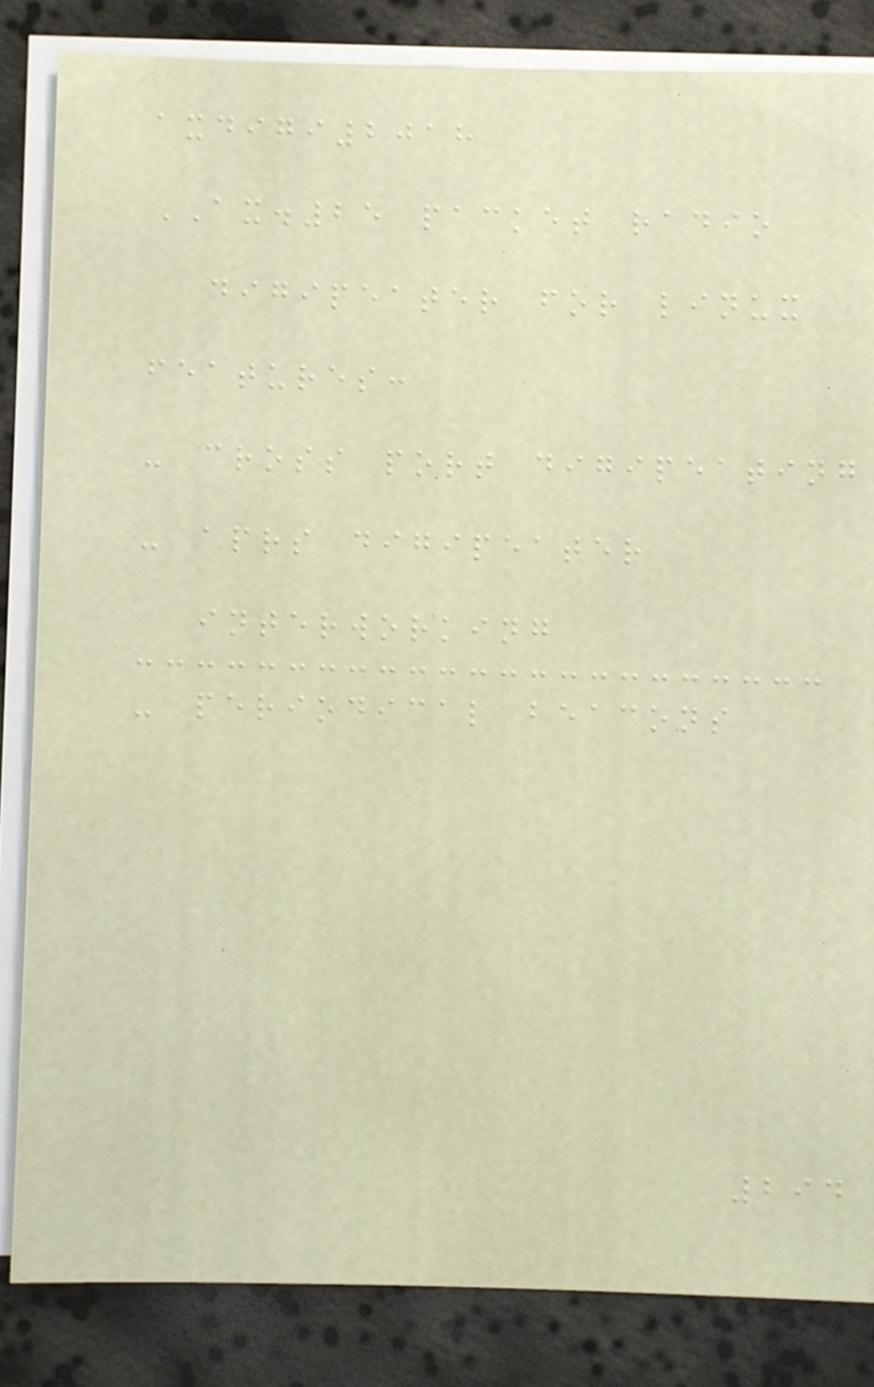axdigi2018
AX.25 packet radio
digipeater for linux
features:
- cross port digipeating
- aprs digipeater
interworking
- periodical beacons
294
